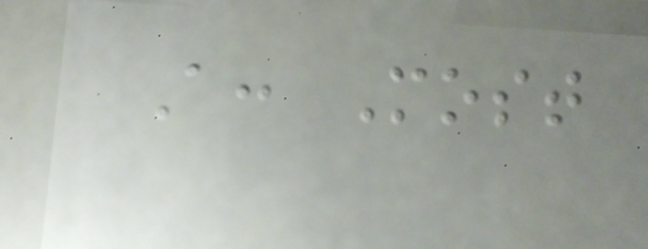A: Most
